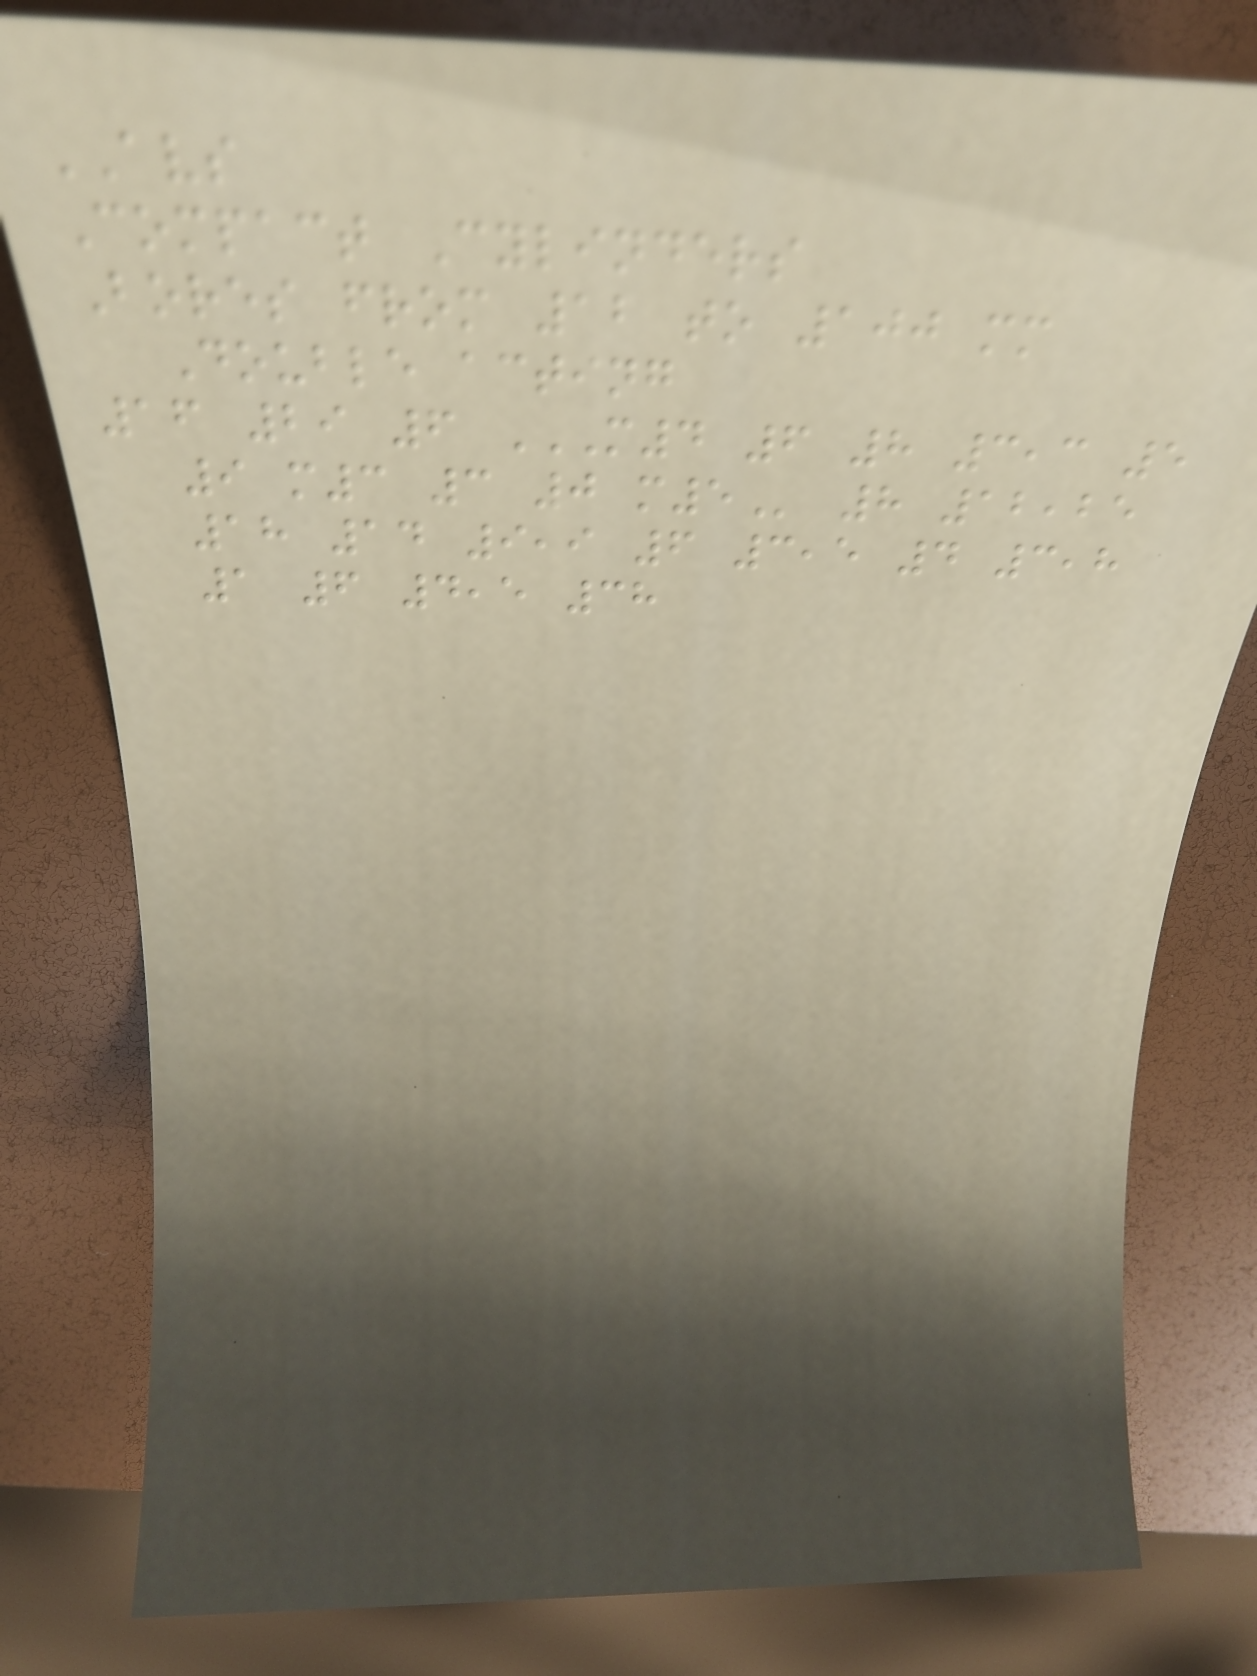AVS
Compact Cylinders
Bores from 12 to 100 mm
Double acting
16 29 6 M4 6 8 3,3 5
9 M3 3 0 M5 8 12,25
18 14 9,9 6 3,5 4 3,8
1 6 4,5 38
